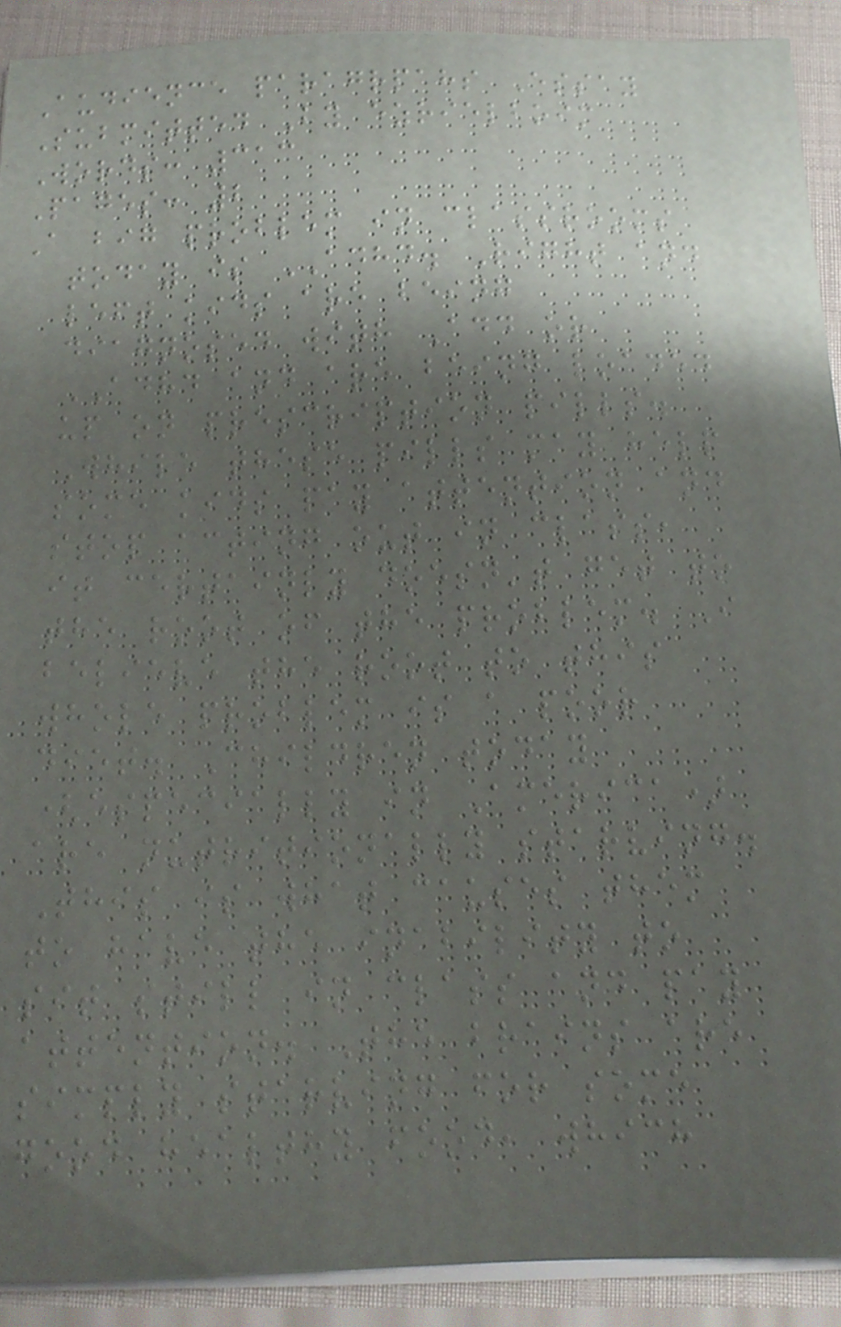Audience paragrpahs Essay
Submitted By ezrielboim
Words: 313
Pages: 2
A big problem in classrooms
today is ADHD. Right and
left kids are being
diagnosed with Add or
ADHD and are being loaded
up on prescription pills.
While these pills may help
some kids pay attention and
stop acting out in class,
it certainly doesn't get to
the root of the problem. I
believe the root to this
whole problem is a poor
diet. Children today
(especially in America)
are nutritionally starving.
This is what causes them
to have the inability to
sit still in class and pay
attention. The brains are
simply starving for some
good healthy food, which
